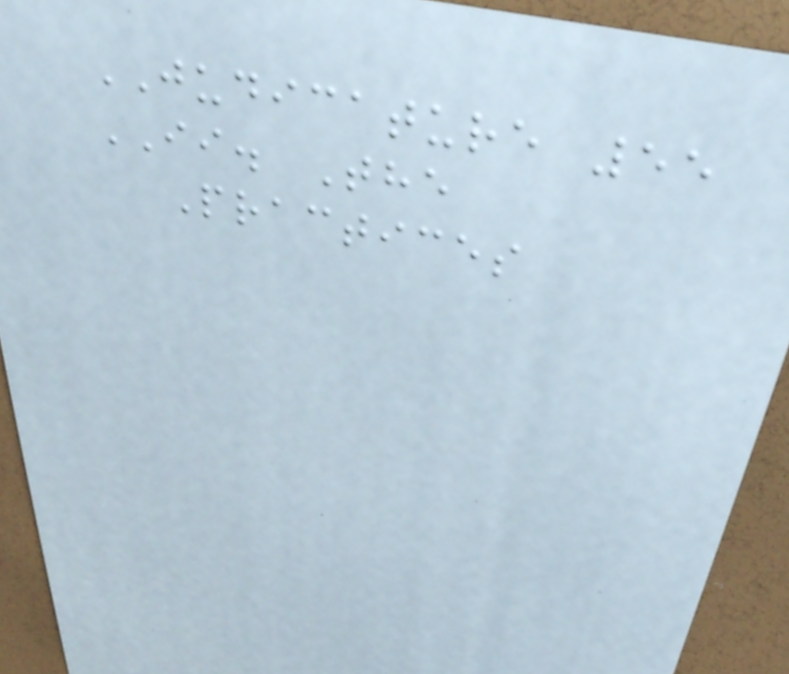JUDICATURE 55
II. The
Practices
